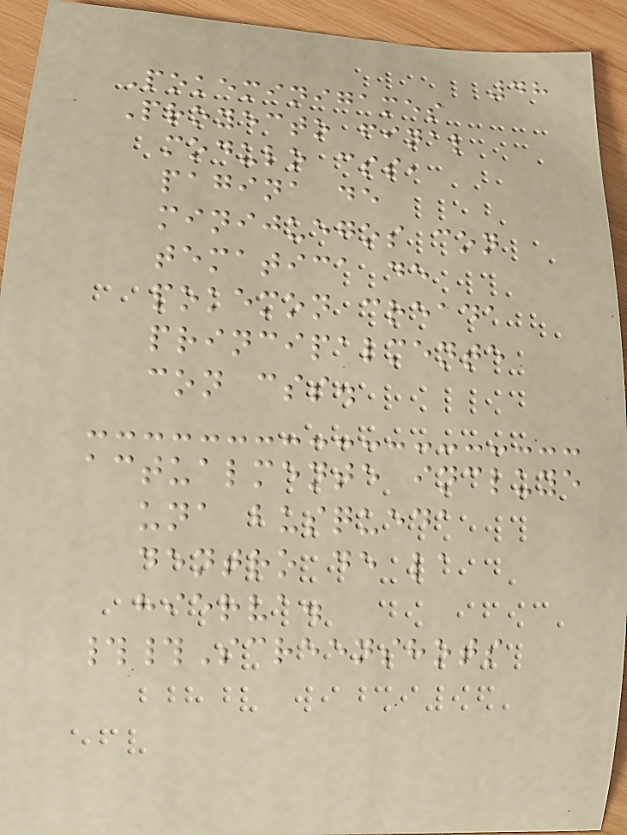48
Pokeminigames
Proyecto final
modulo css,
pagina de
minijuegos con
tematica de
pokemon creada
principalmente
con css.
actualmente incluye
una busqueda
dentro de la
hierva.
##Screenshots
